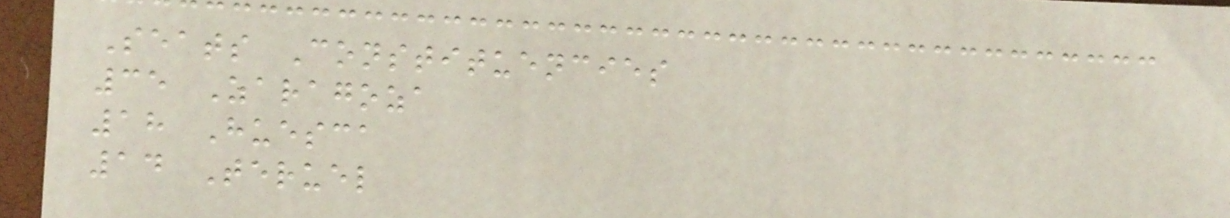Seats Constituencies
35 Zaragoza
18 Huesca
14 Teruel
